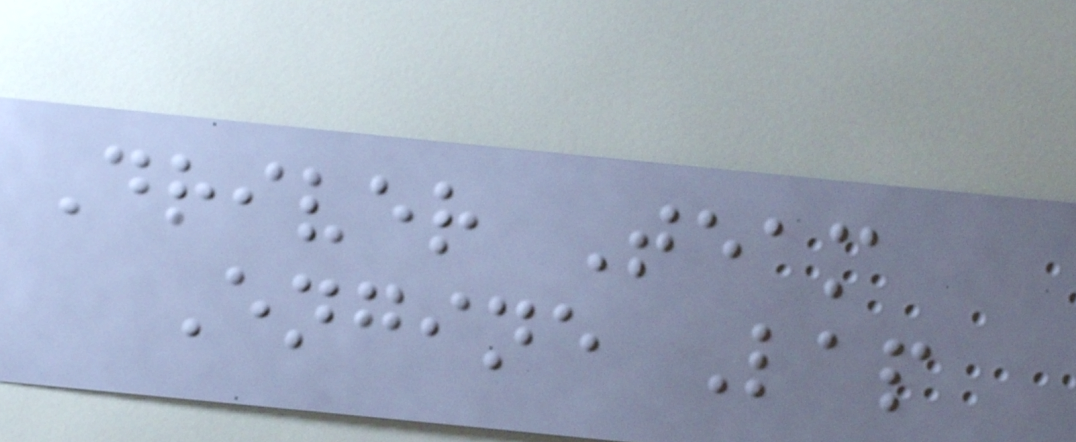Driver Team
Engine Lap
